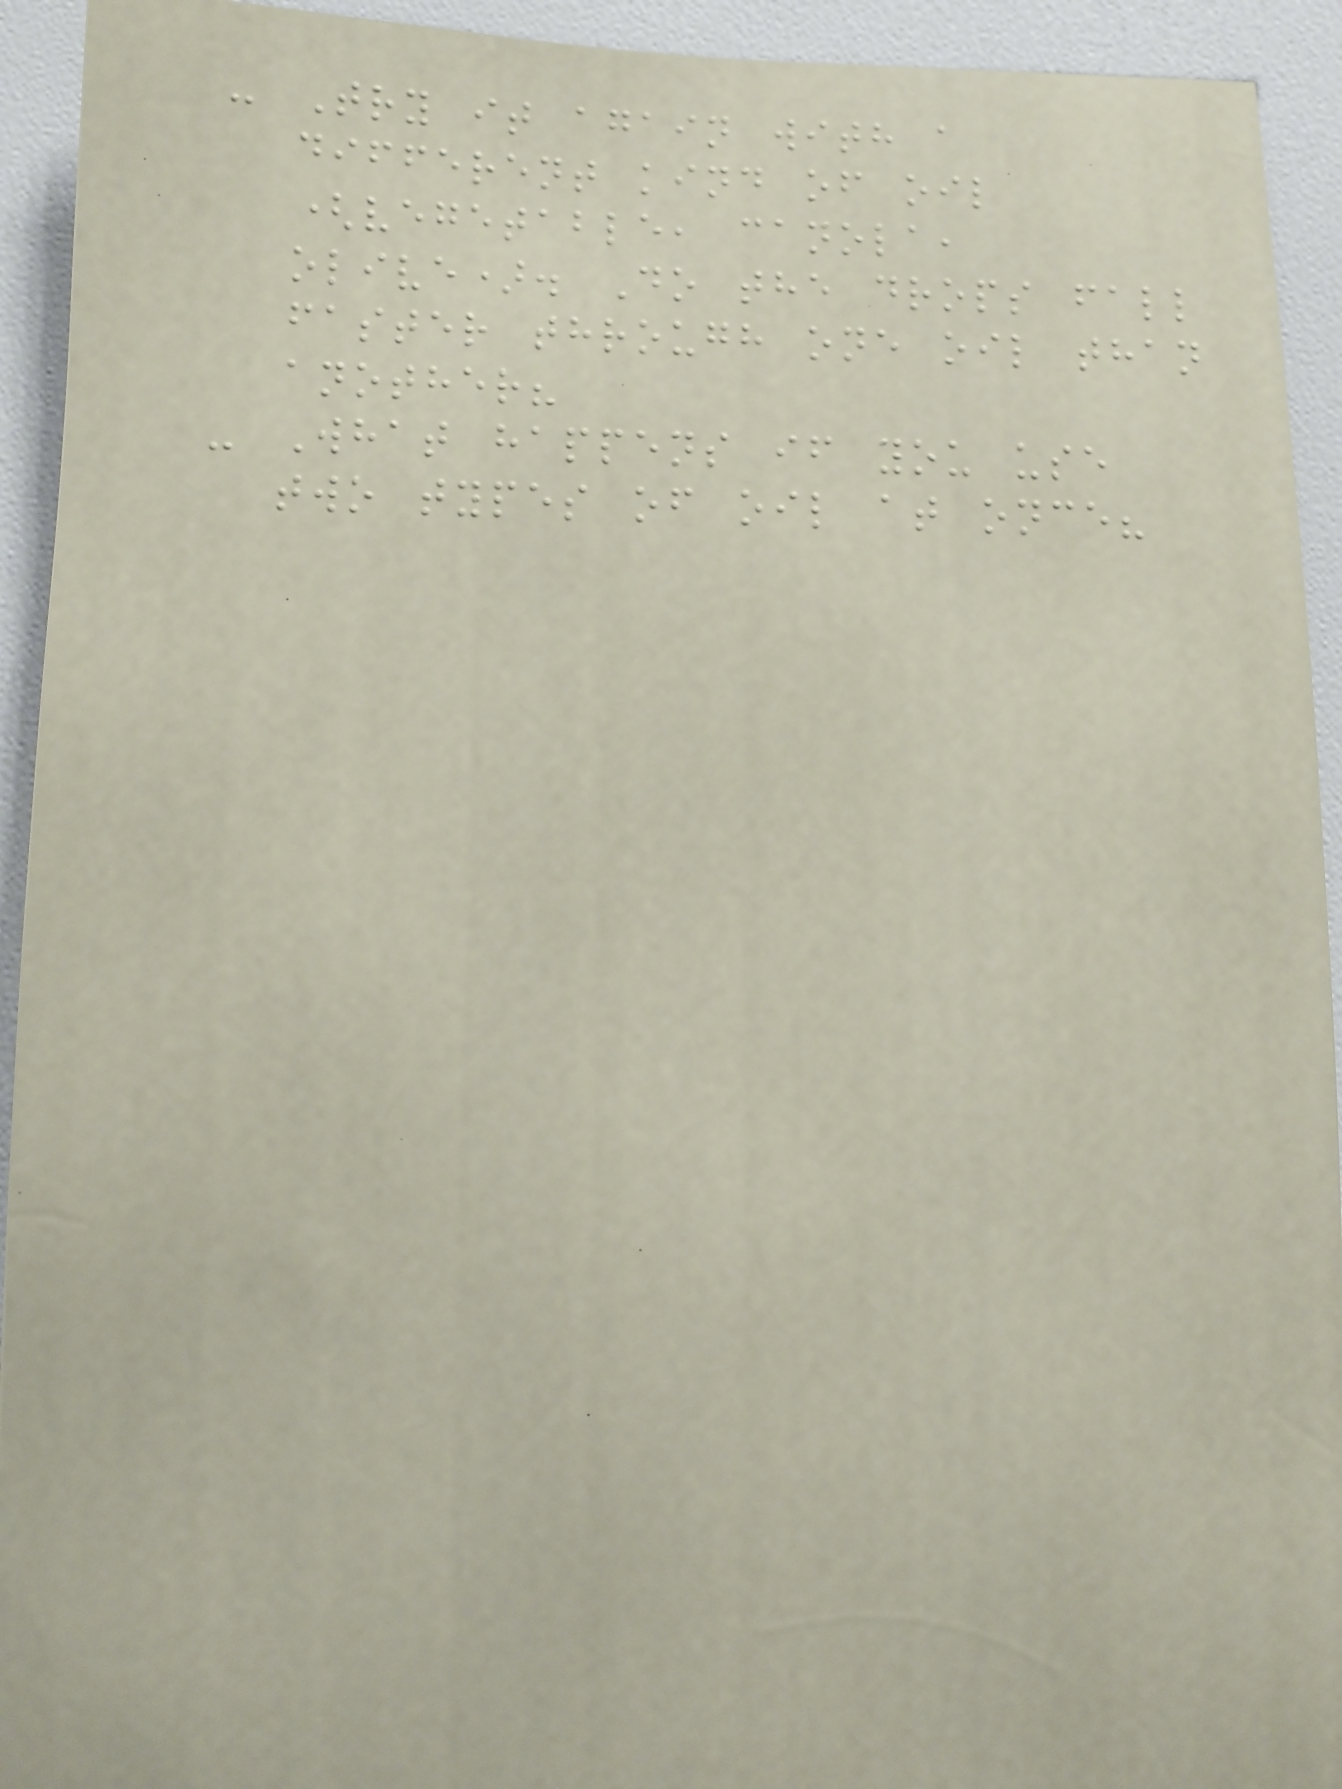- Try it again with a
different kind of oil
(vegetable, canola,
olive). Do the drops fall
faster through one oil than
another?
- What happens if you use
two types of oil at once?
